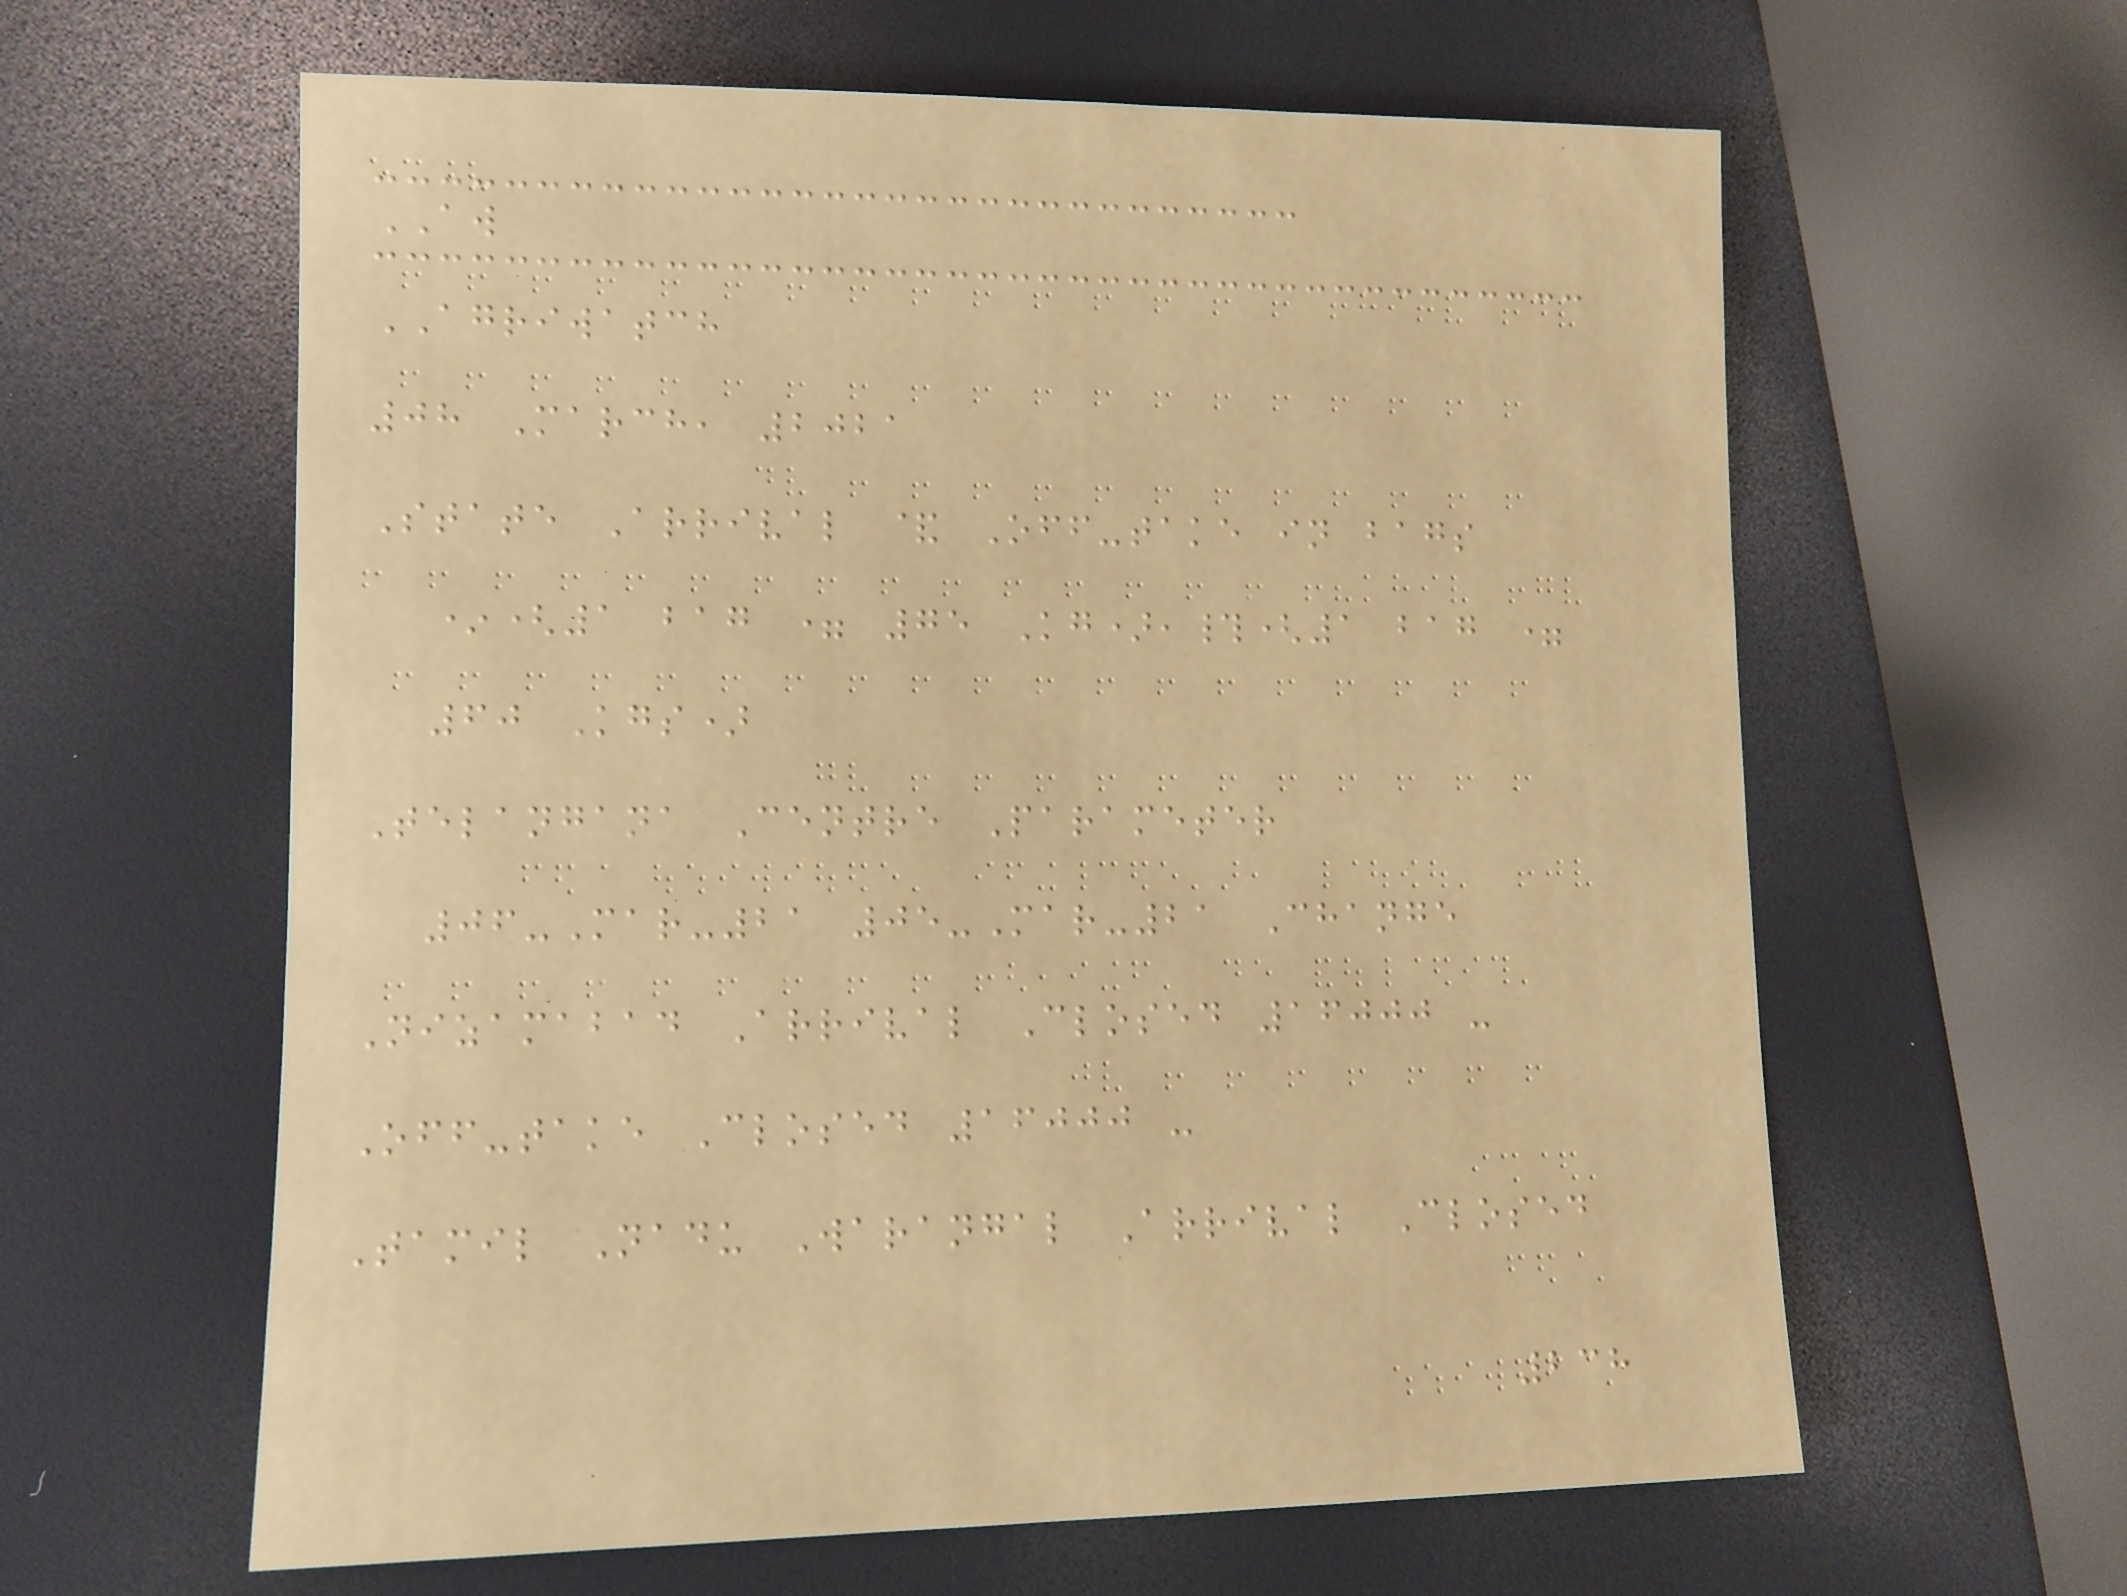AW
AGRIWATCH
08 March, 2021
State Arrival & Off-take in bags
*(1 bag = 75 Kg),#(1 bag =
60 Kgs)
Telangana Centre Parameter
06-Mar-21 05-Mar-21 Change
Nizamabad Arrival Closed 16000 -
Off-take Closed 16000 -
Tamil Nadu Warangal Arrival Closed
238
